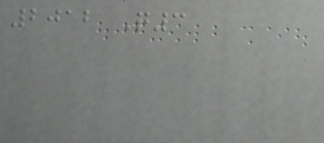2012 Q3
